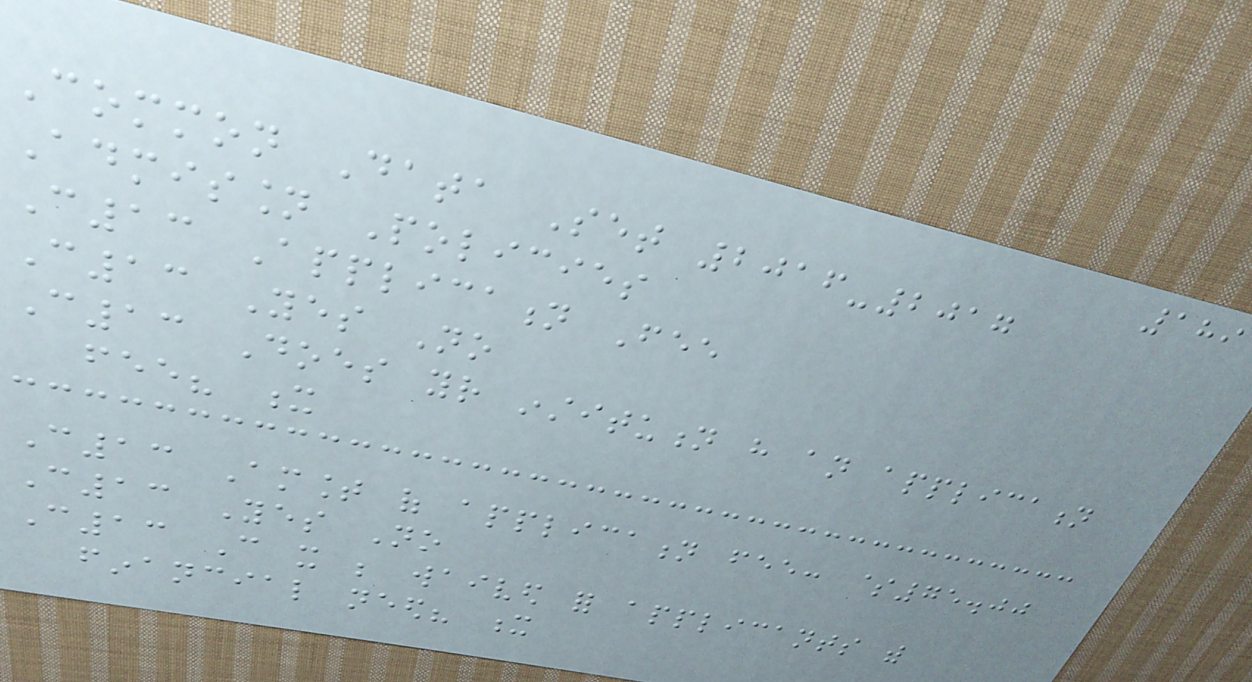189
Common Data Set 2016-2017
Admission Policies
C13 Application Fee
C13 Yes No
C13 Does your institution have an application
fee? x
C13 Amount of application fee: $75.00
C13 Yes No
C13 Can it be waived for applicants with
financial need? x
